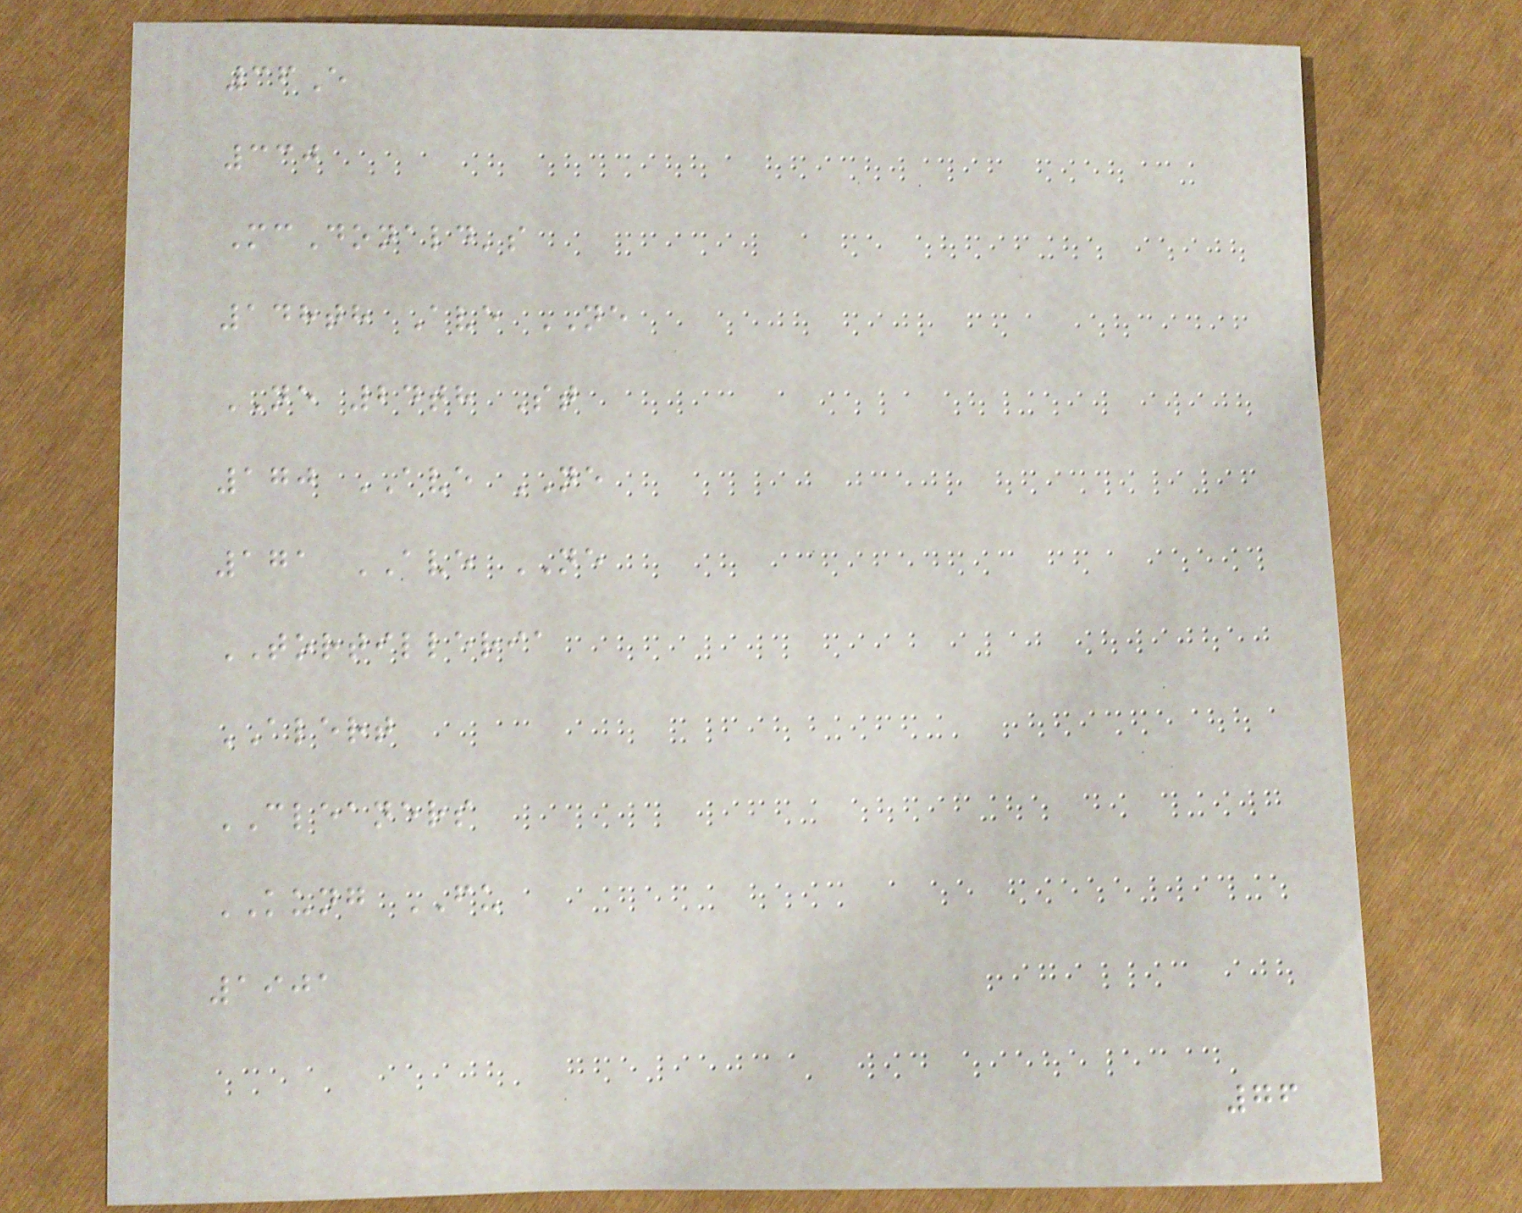36E
330
McDonald's
148th Ave NE
NE 24th St
170 AVE NE
171 AVE NE
TORTILLERIA
ALERT
CLEANERS
KUNG FU
1901
76
